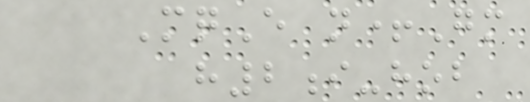MqE n+Gm
h2i-hob
